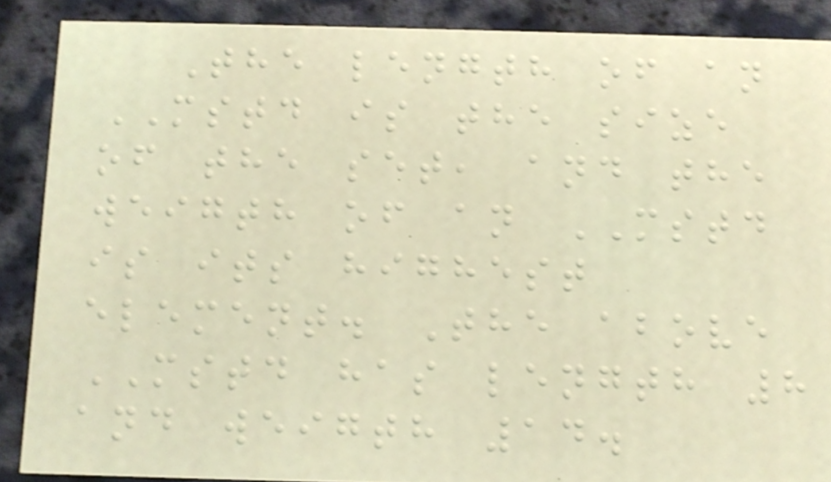The length of an
MSTD is the size
of the set, and the
weigth of an MSTD
is its highest
element. The above
MSTD has length 8
and weigth 14.
